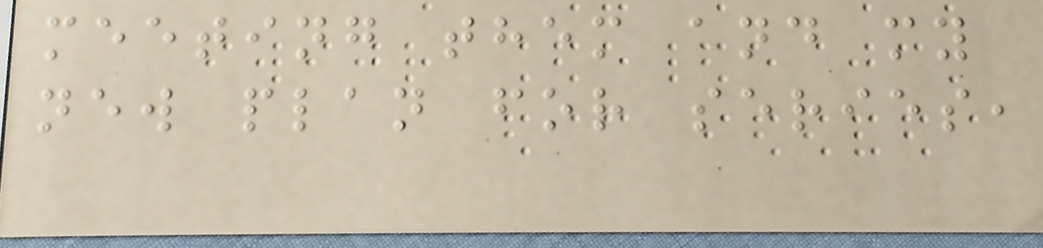meeting them and my
new plan for series,
